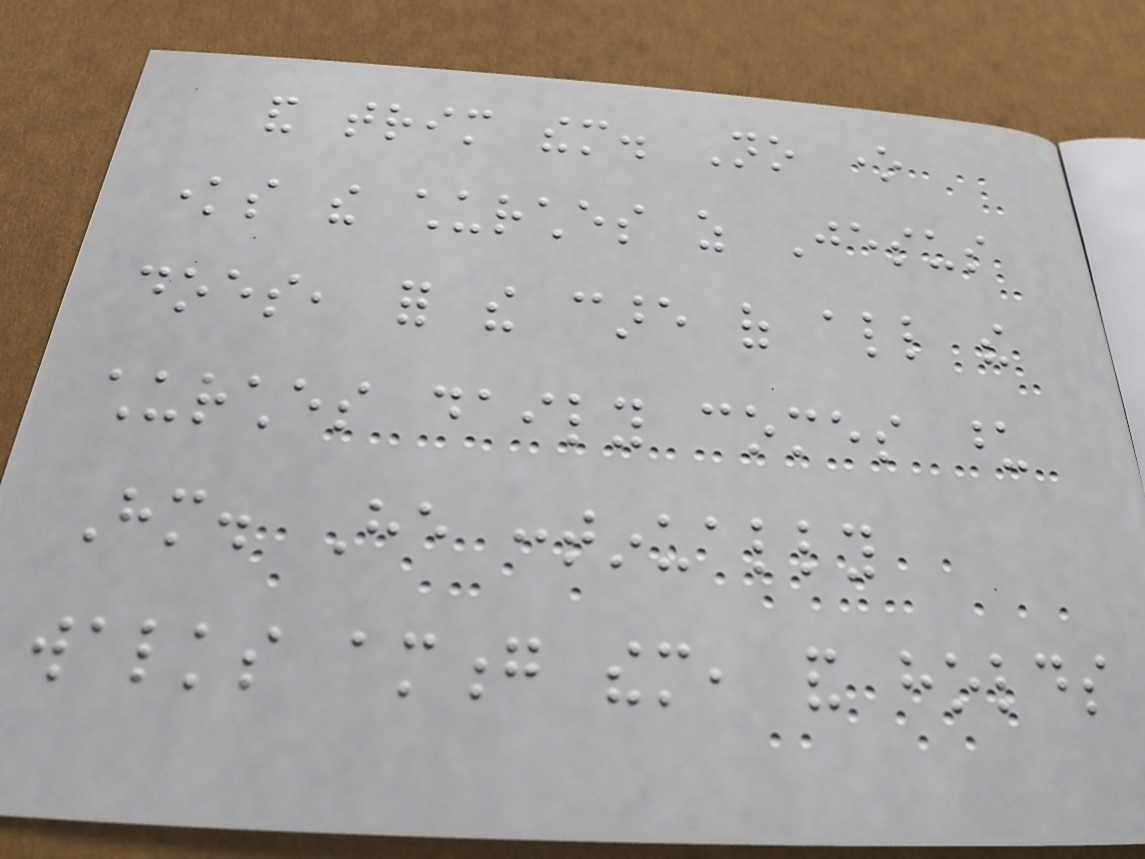and trim them. No one
knows the churches as Jesus
does, for the care of all the
churches daily comes upon
Him. He continually
walks among them, and holds
